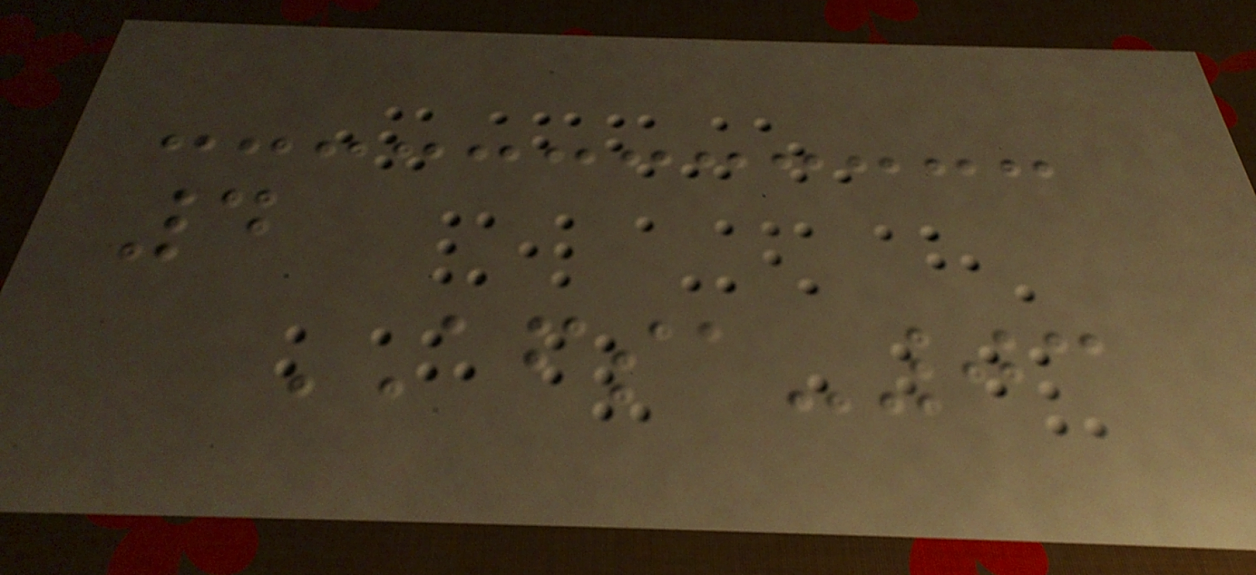4
AFSA-03
